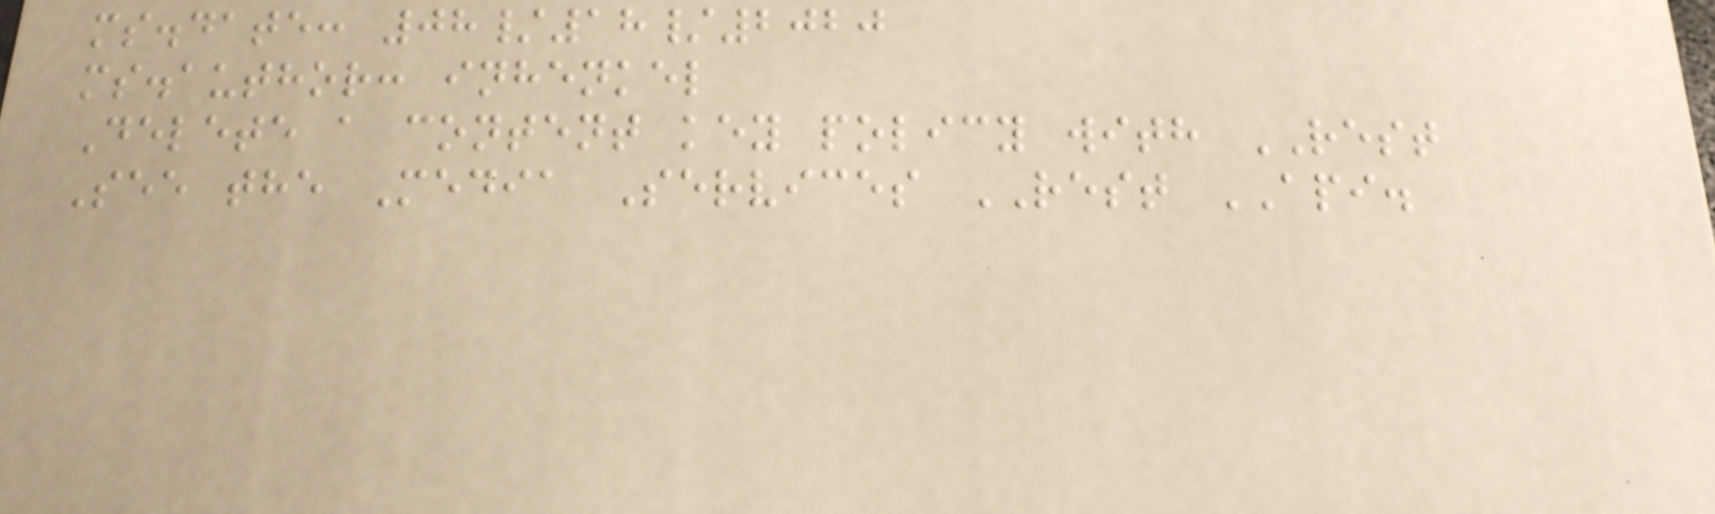ms.date: 08/18/2020
ms.author: inhenkel
Delete a content key policy with REST
See the Media Services REST API.
